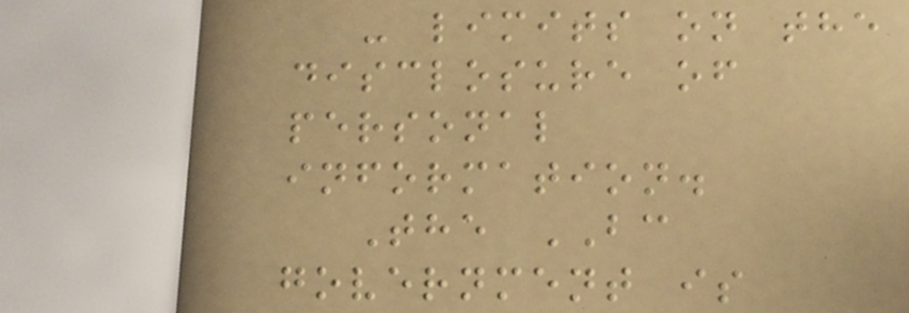- limits on the
disclosure of
personal
information.
The BC
government is
